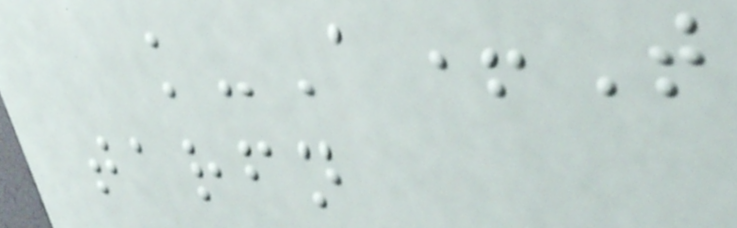k-A+T
tarfn
